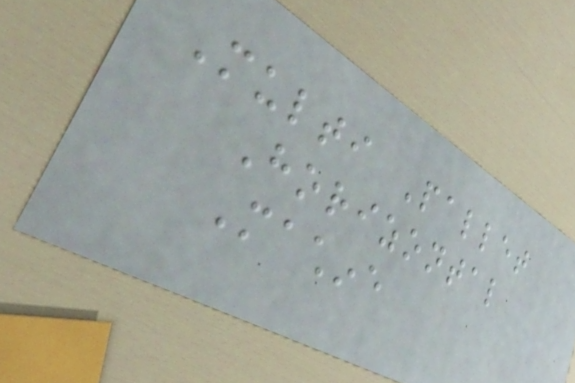Multi Pallet
Horizontal
Machine
